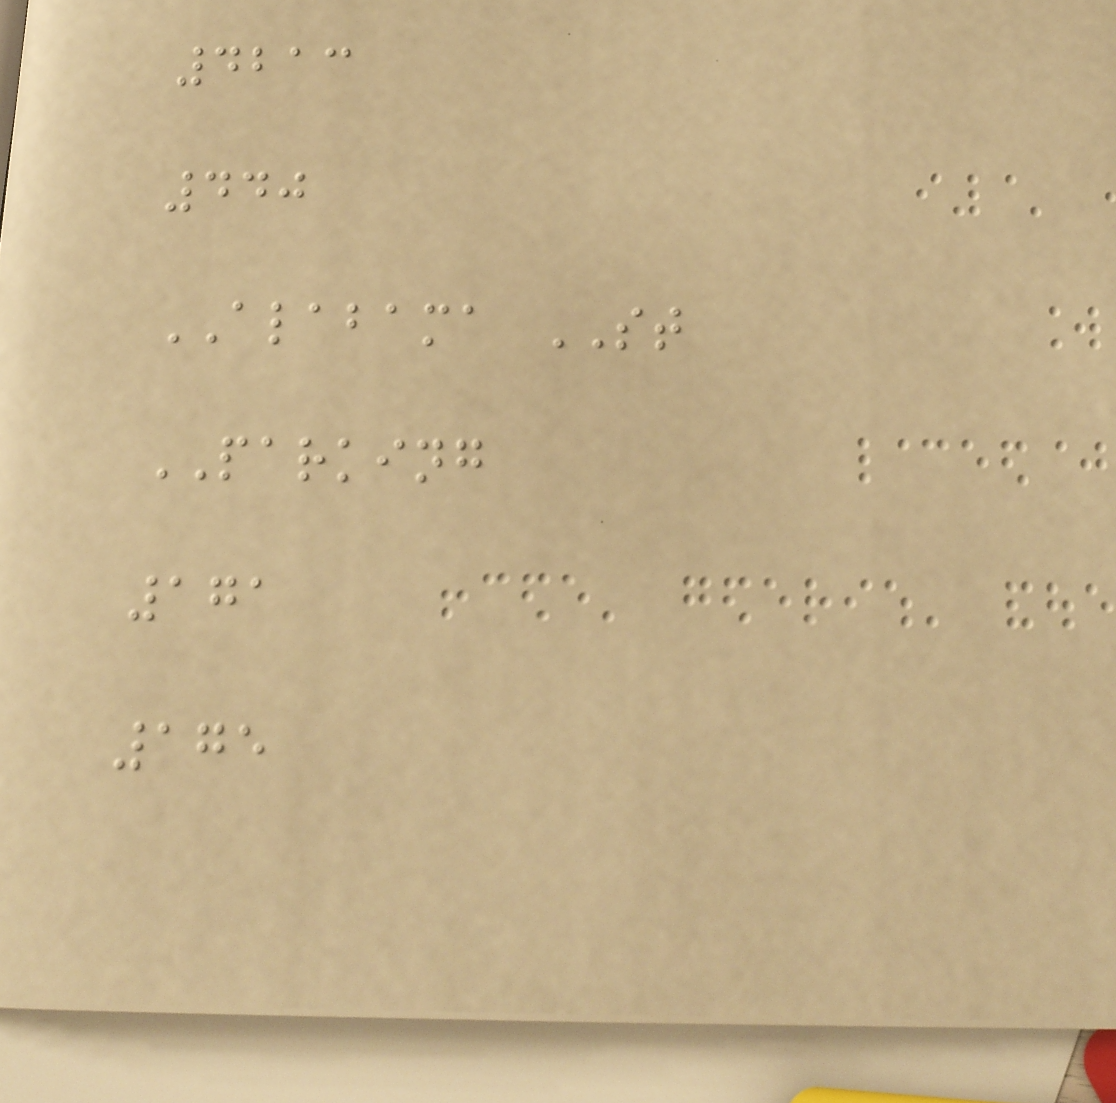4213
440
ALABAMA ST
PARKING
171
175
